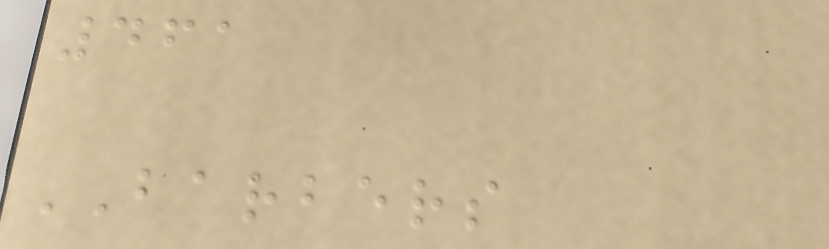461
BARBERS
